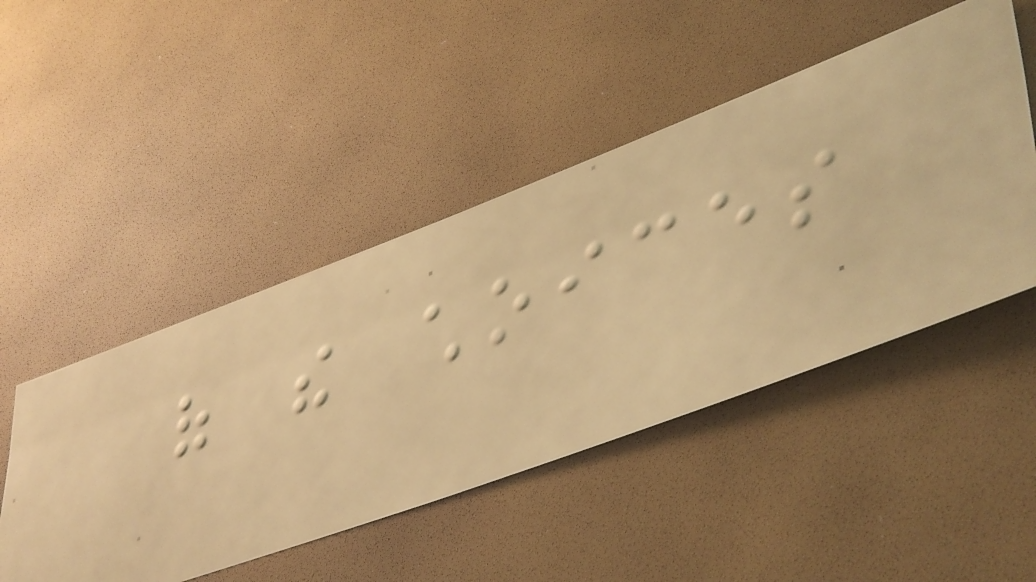of the choices
